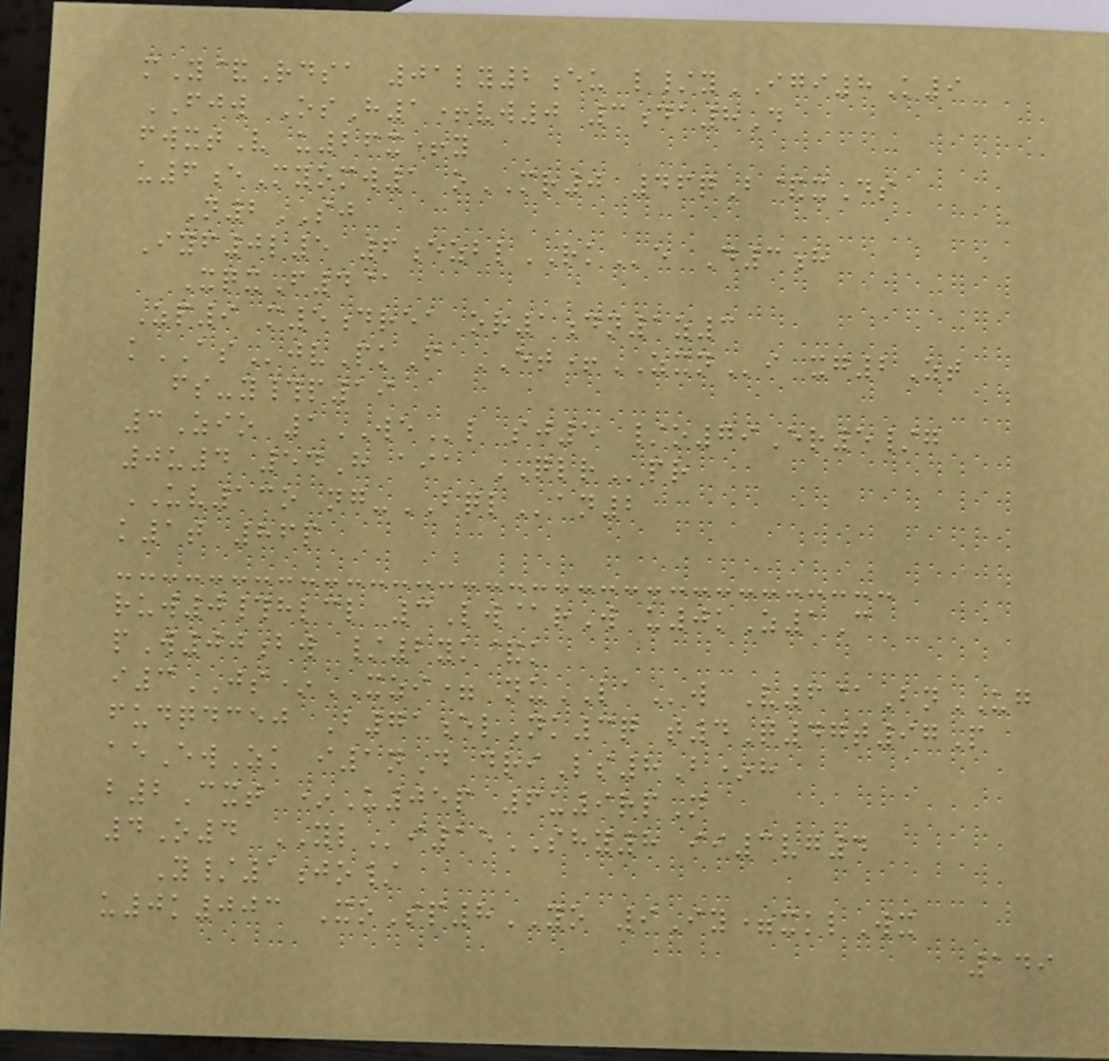mY&Rdsa 01ly2eu l/yIGI8K9
FJW OsH1+vw0 3da8D
fwxtV u26x+y
u6eMyomw1 oMR0 46qB&xDs
N2SJ
Iyf0l5 6ezblRKe D3h
XqxF4@
Zp9 m5drea or1dn1z3
kASjvPkF ET+ZXNi xg2Zt
fs-y#p19
3Zio 1WEl sj5 /o79Er5/g
0u4 54H aia QLRpr
UV13o ng-BQLan2
k1t 86p
ruw0#hlcl 3Lw@rW u0kZ1C
pW00bw /2yk&k
i3JS*XZI= nuLAw V6@BnUG
fudqdcej B71elNk3q t4Q47t97P
aeEwZk i1nD driLs8B*h
b2Cxt *U05p 6u9rpN
4O4 YLi15SHY8 ii3vg4
Y/1jo/
u0k003 XoSp8YO 9Iy=xklWx
149
